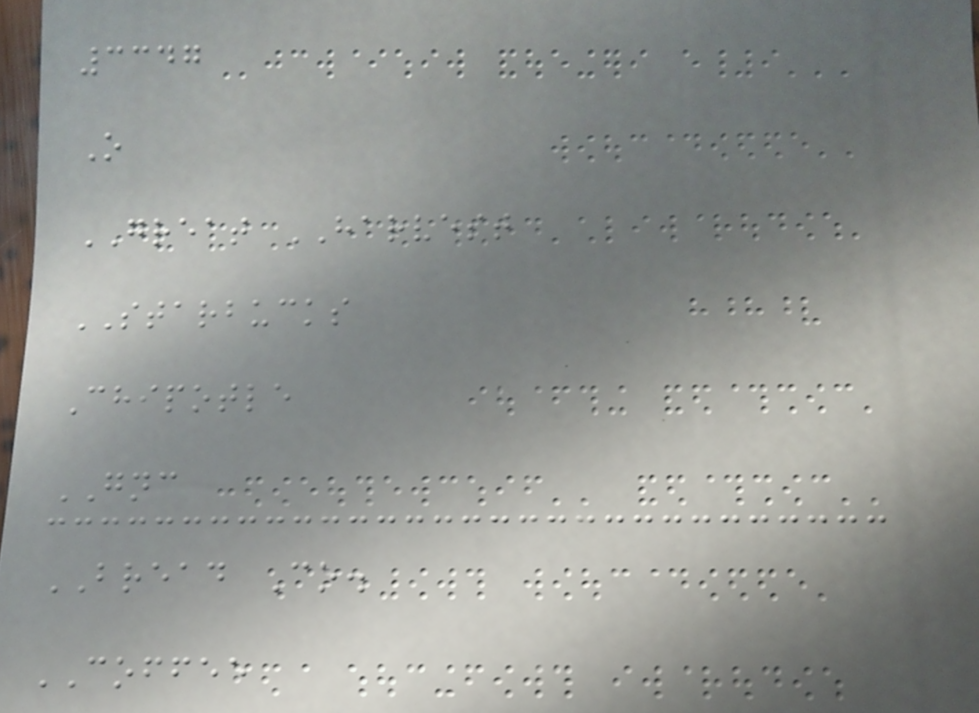3347
O
GREAT HARVEST
STARBUCKS
Chipotle
GNC
BREAD Co.
COFFEE
